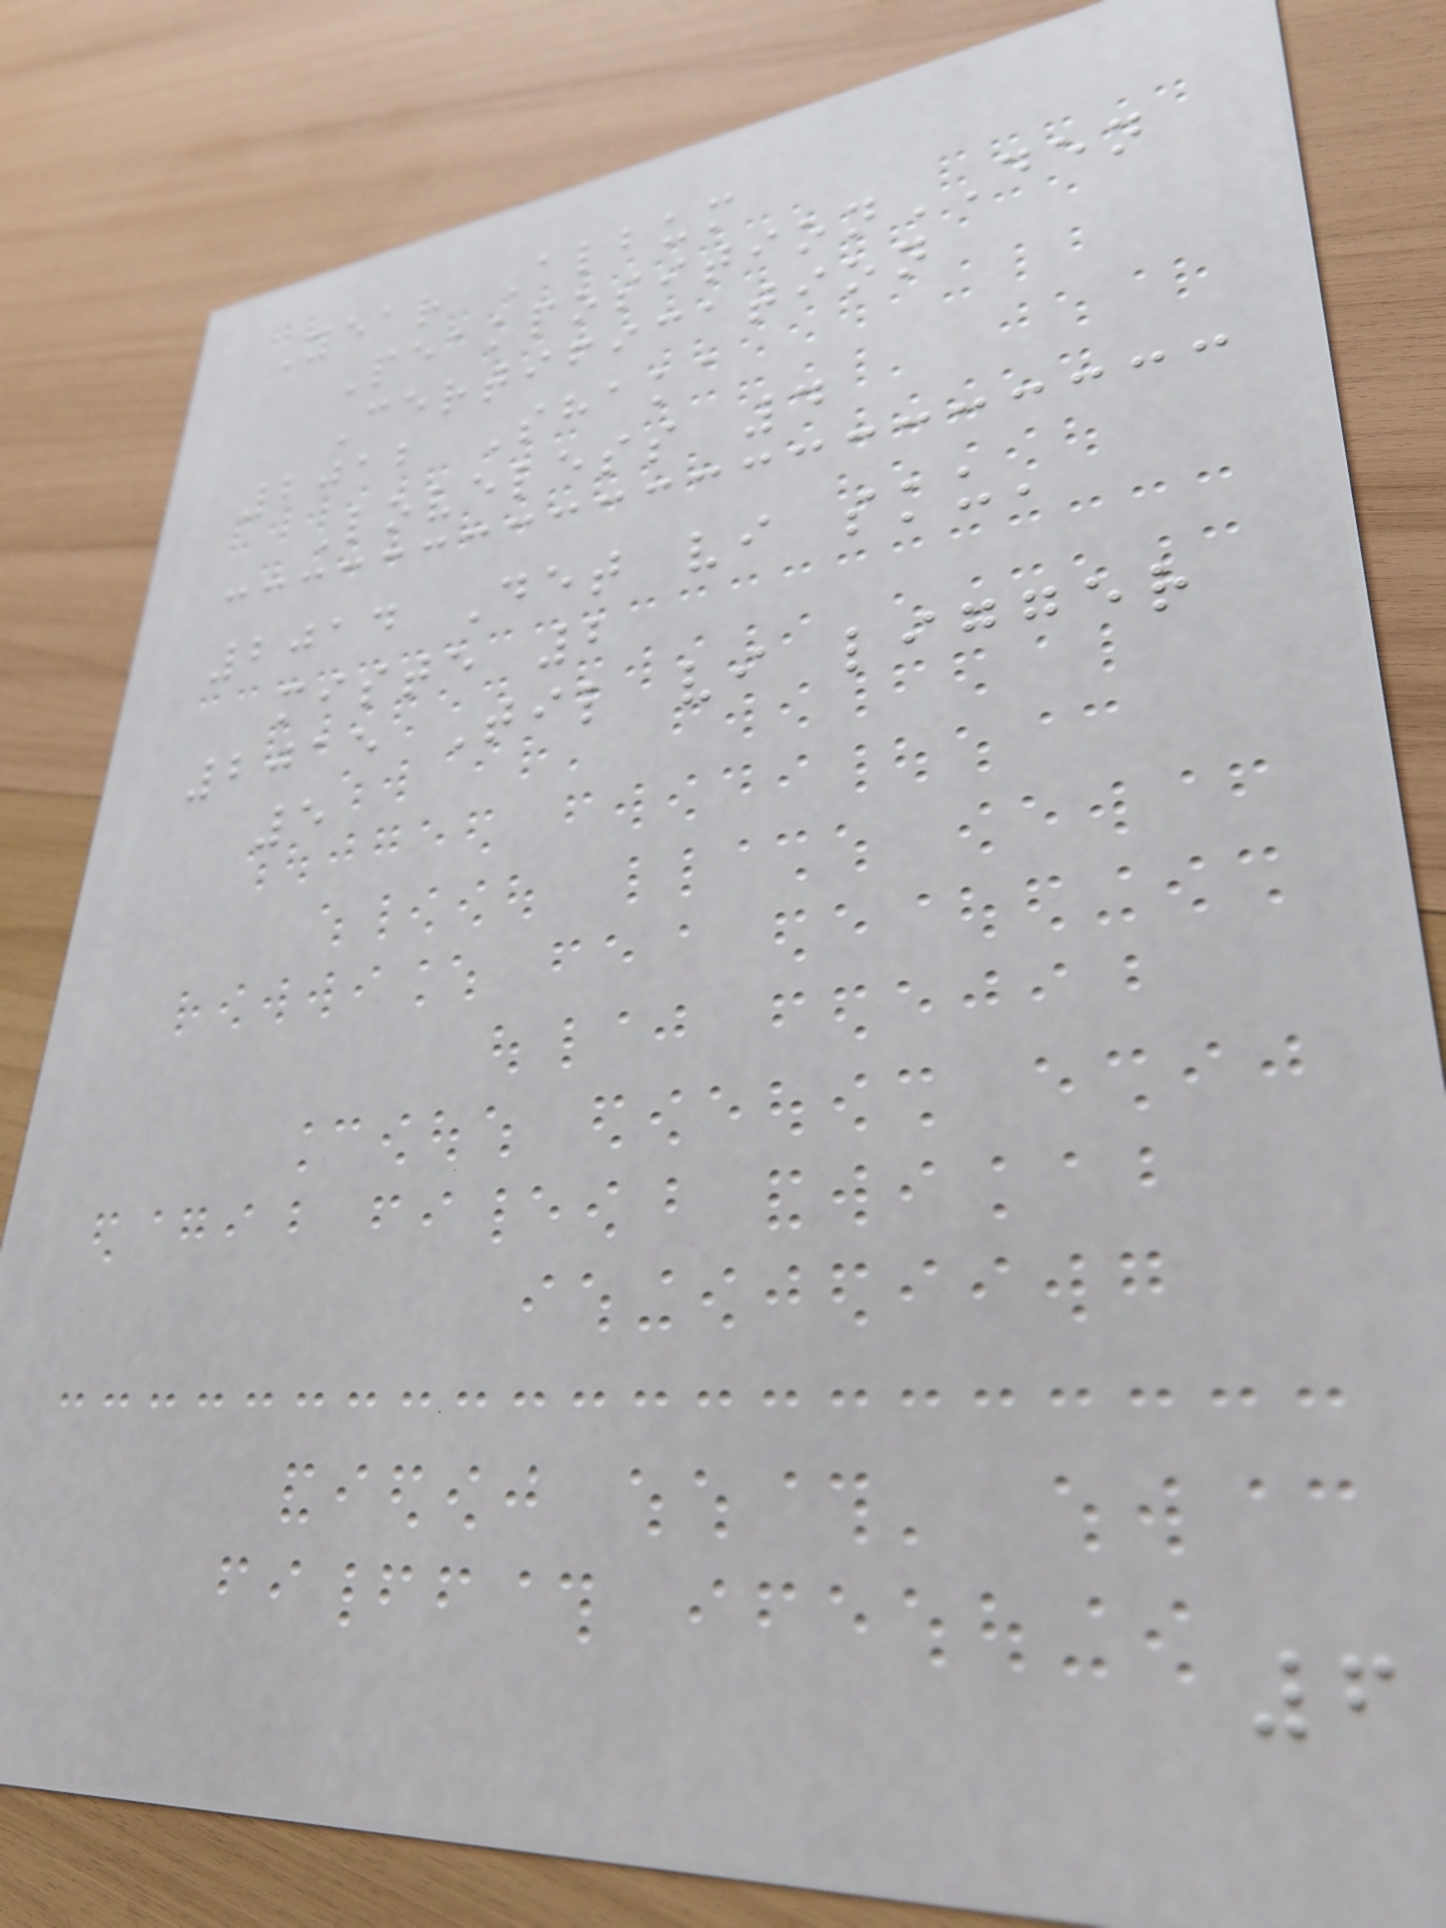Year Album
PeakpositionDEN
Certification
2012 Shaka
Loveless 4
2014 Det vi sku'
miste 2
2015 Til vi ligger
5
6
